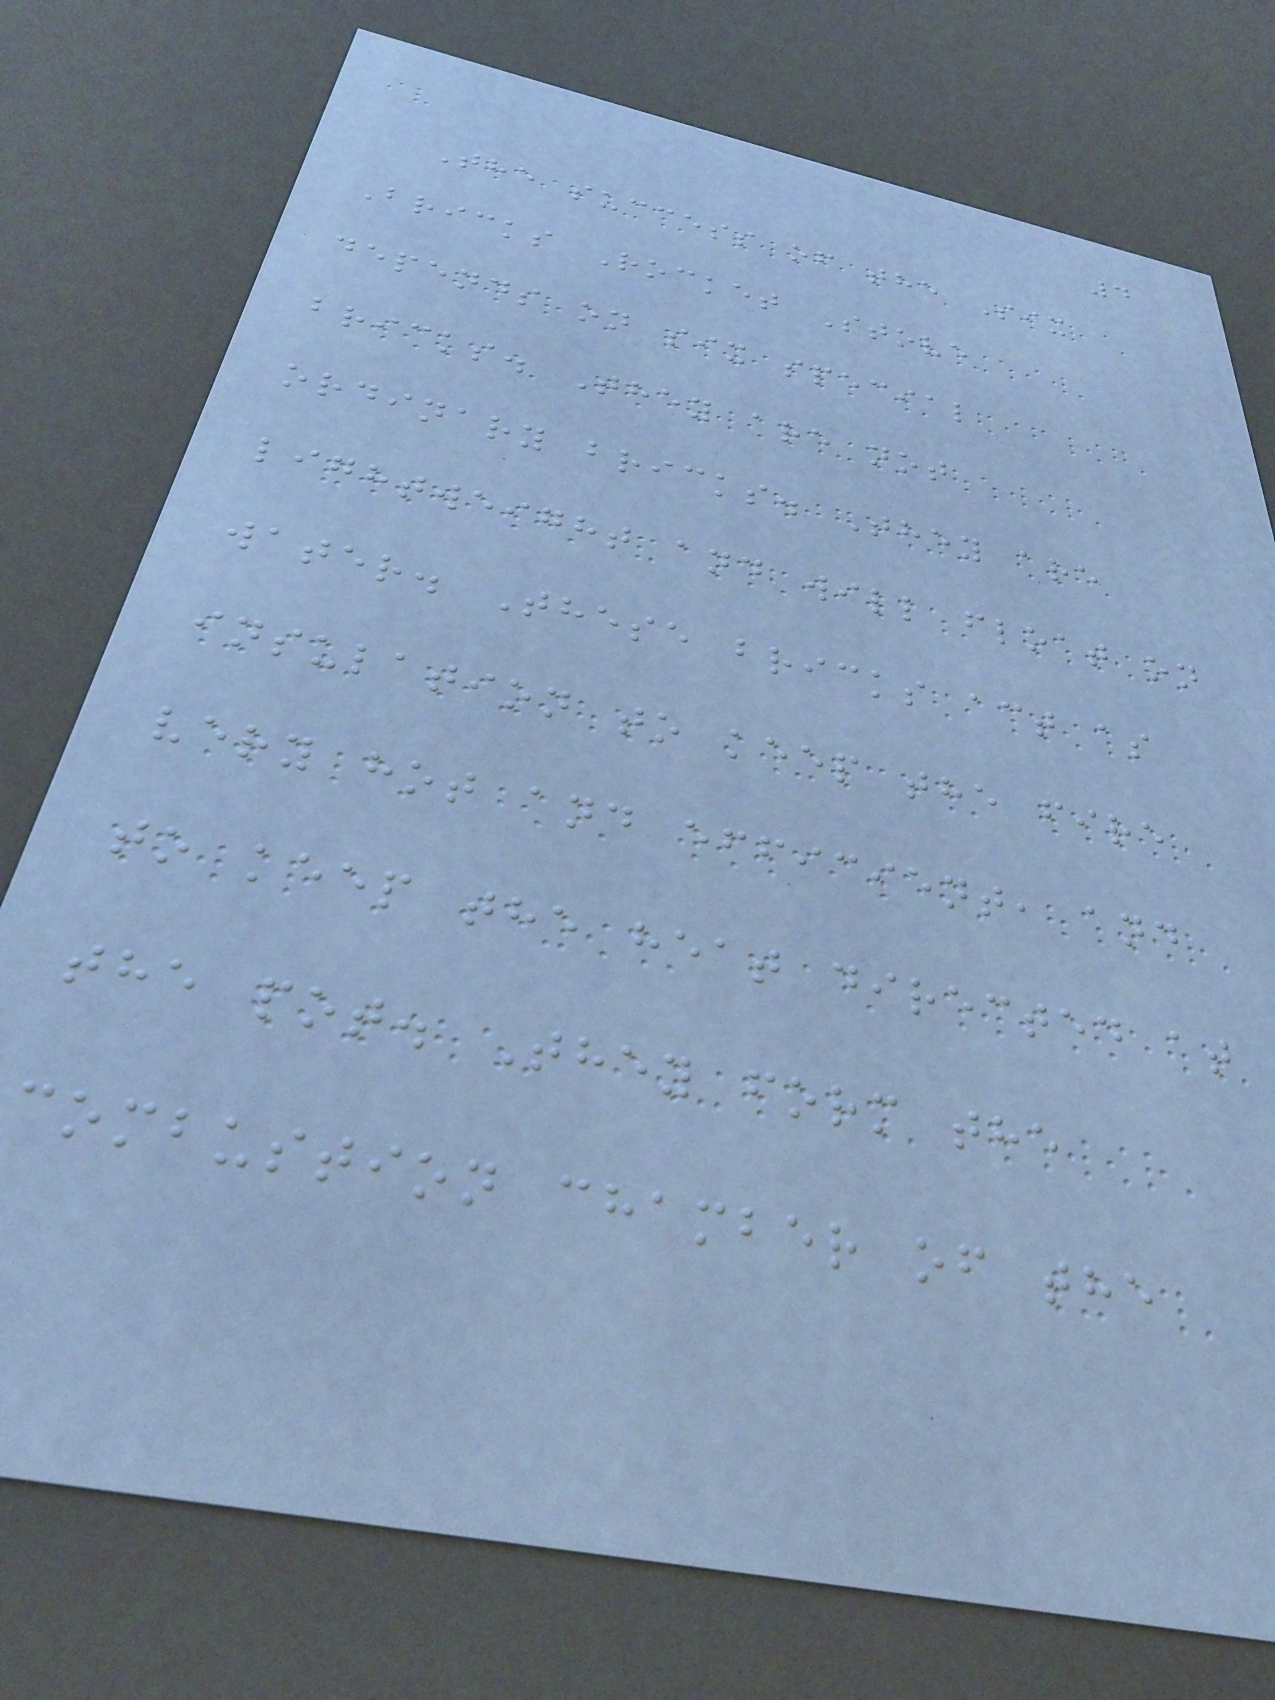4
The success of the Six
Bricks Rocket Stove
depends on six special
bricks. They are not
ordinary bricks. They are
lightweight and will float on
water. These bricks act as
insulation to keep the fire
very hot and efficient, and
to keep the heat directed at
the pot. They form the
combustion chamber of the
